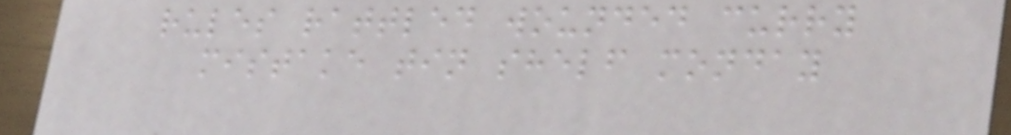rules rattled wounded curry
mistake tin shelf monday
